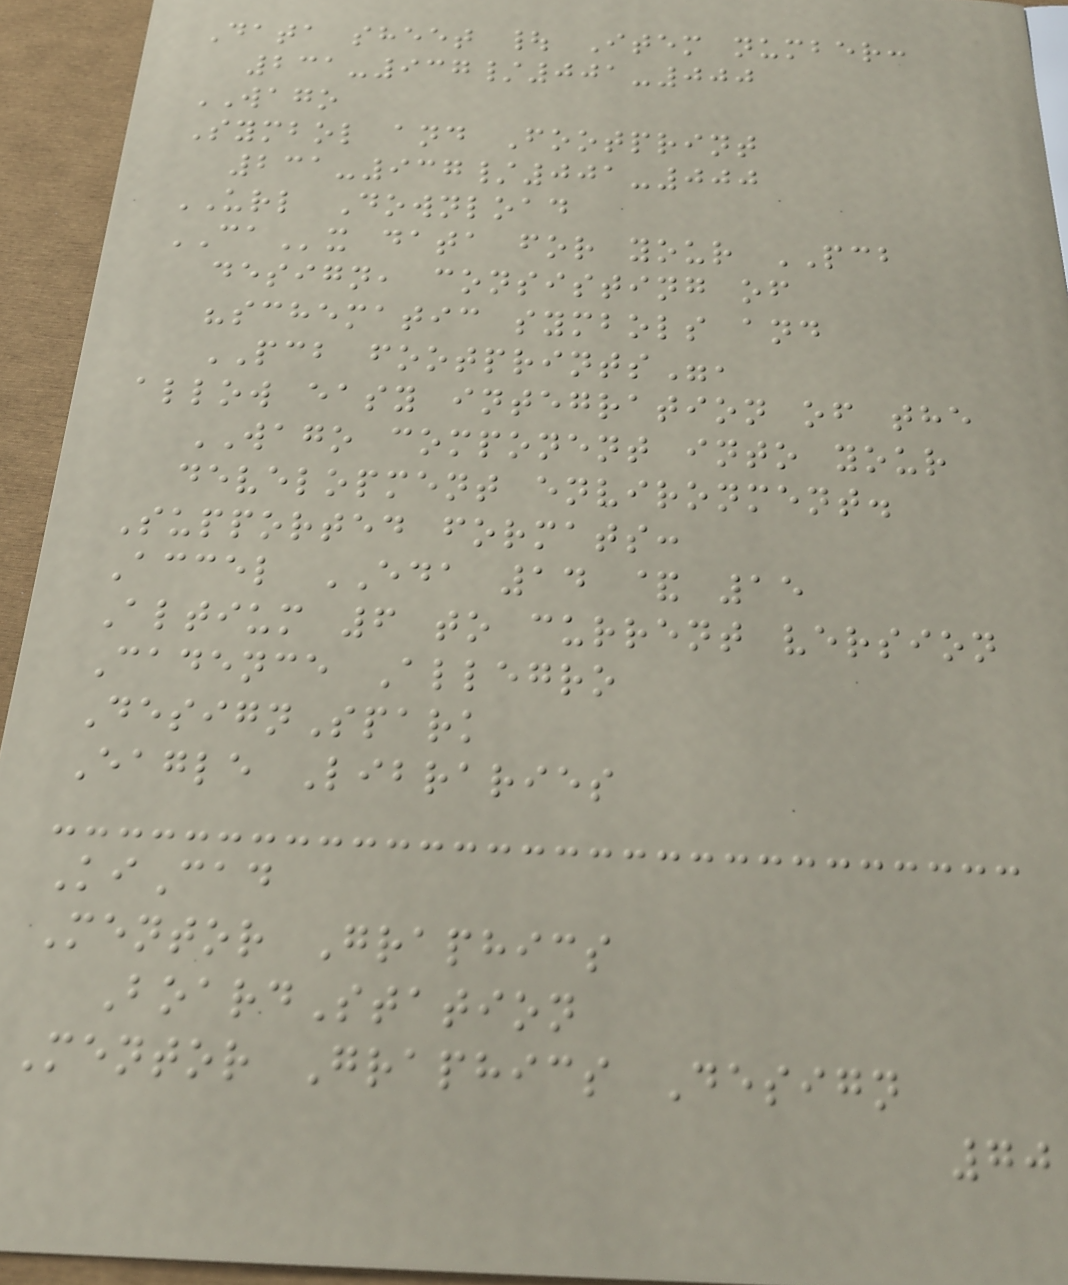Data sheet | Item number:
231-937/001-000
WAGO
Symbol and Footprint
231-937/001-000
URL Download
CAx data for your PCB
design, consisting of
"schematic symbols and
PCB footprints",
allow easy integration of the
WAGO component into your
development environment.
Supported formats:
Accel EDA 14 & 15
Altium 6 to current version
Cadence Allegro
DesignSpark
Eagle Libraries
KiCad
Mentor Graphics
BoardStation
Mentor Graphics Design
70
